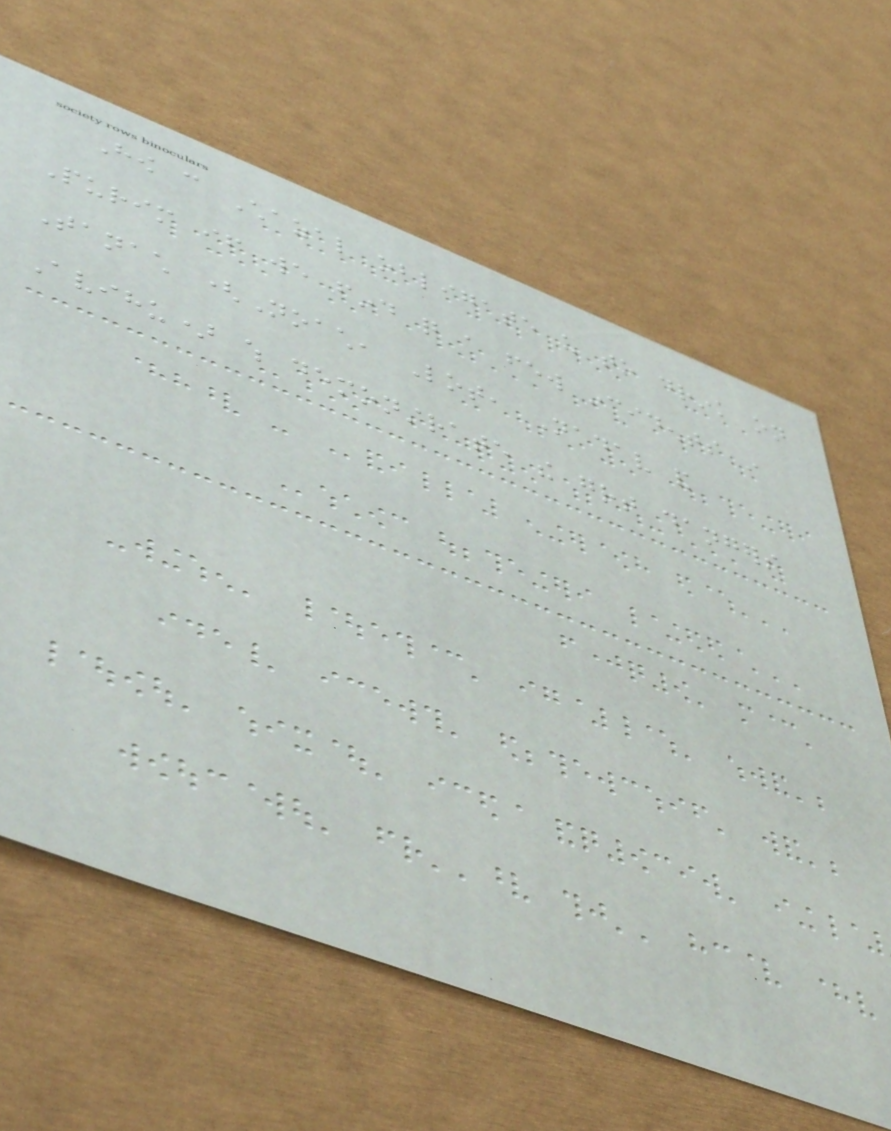How can Chazal obligate us to drink on
Purim if we find quite a few incidents in
Tanach (Noach, Lot, Nadav and
Avihu) which demonstrate the great dangers
